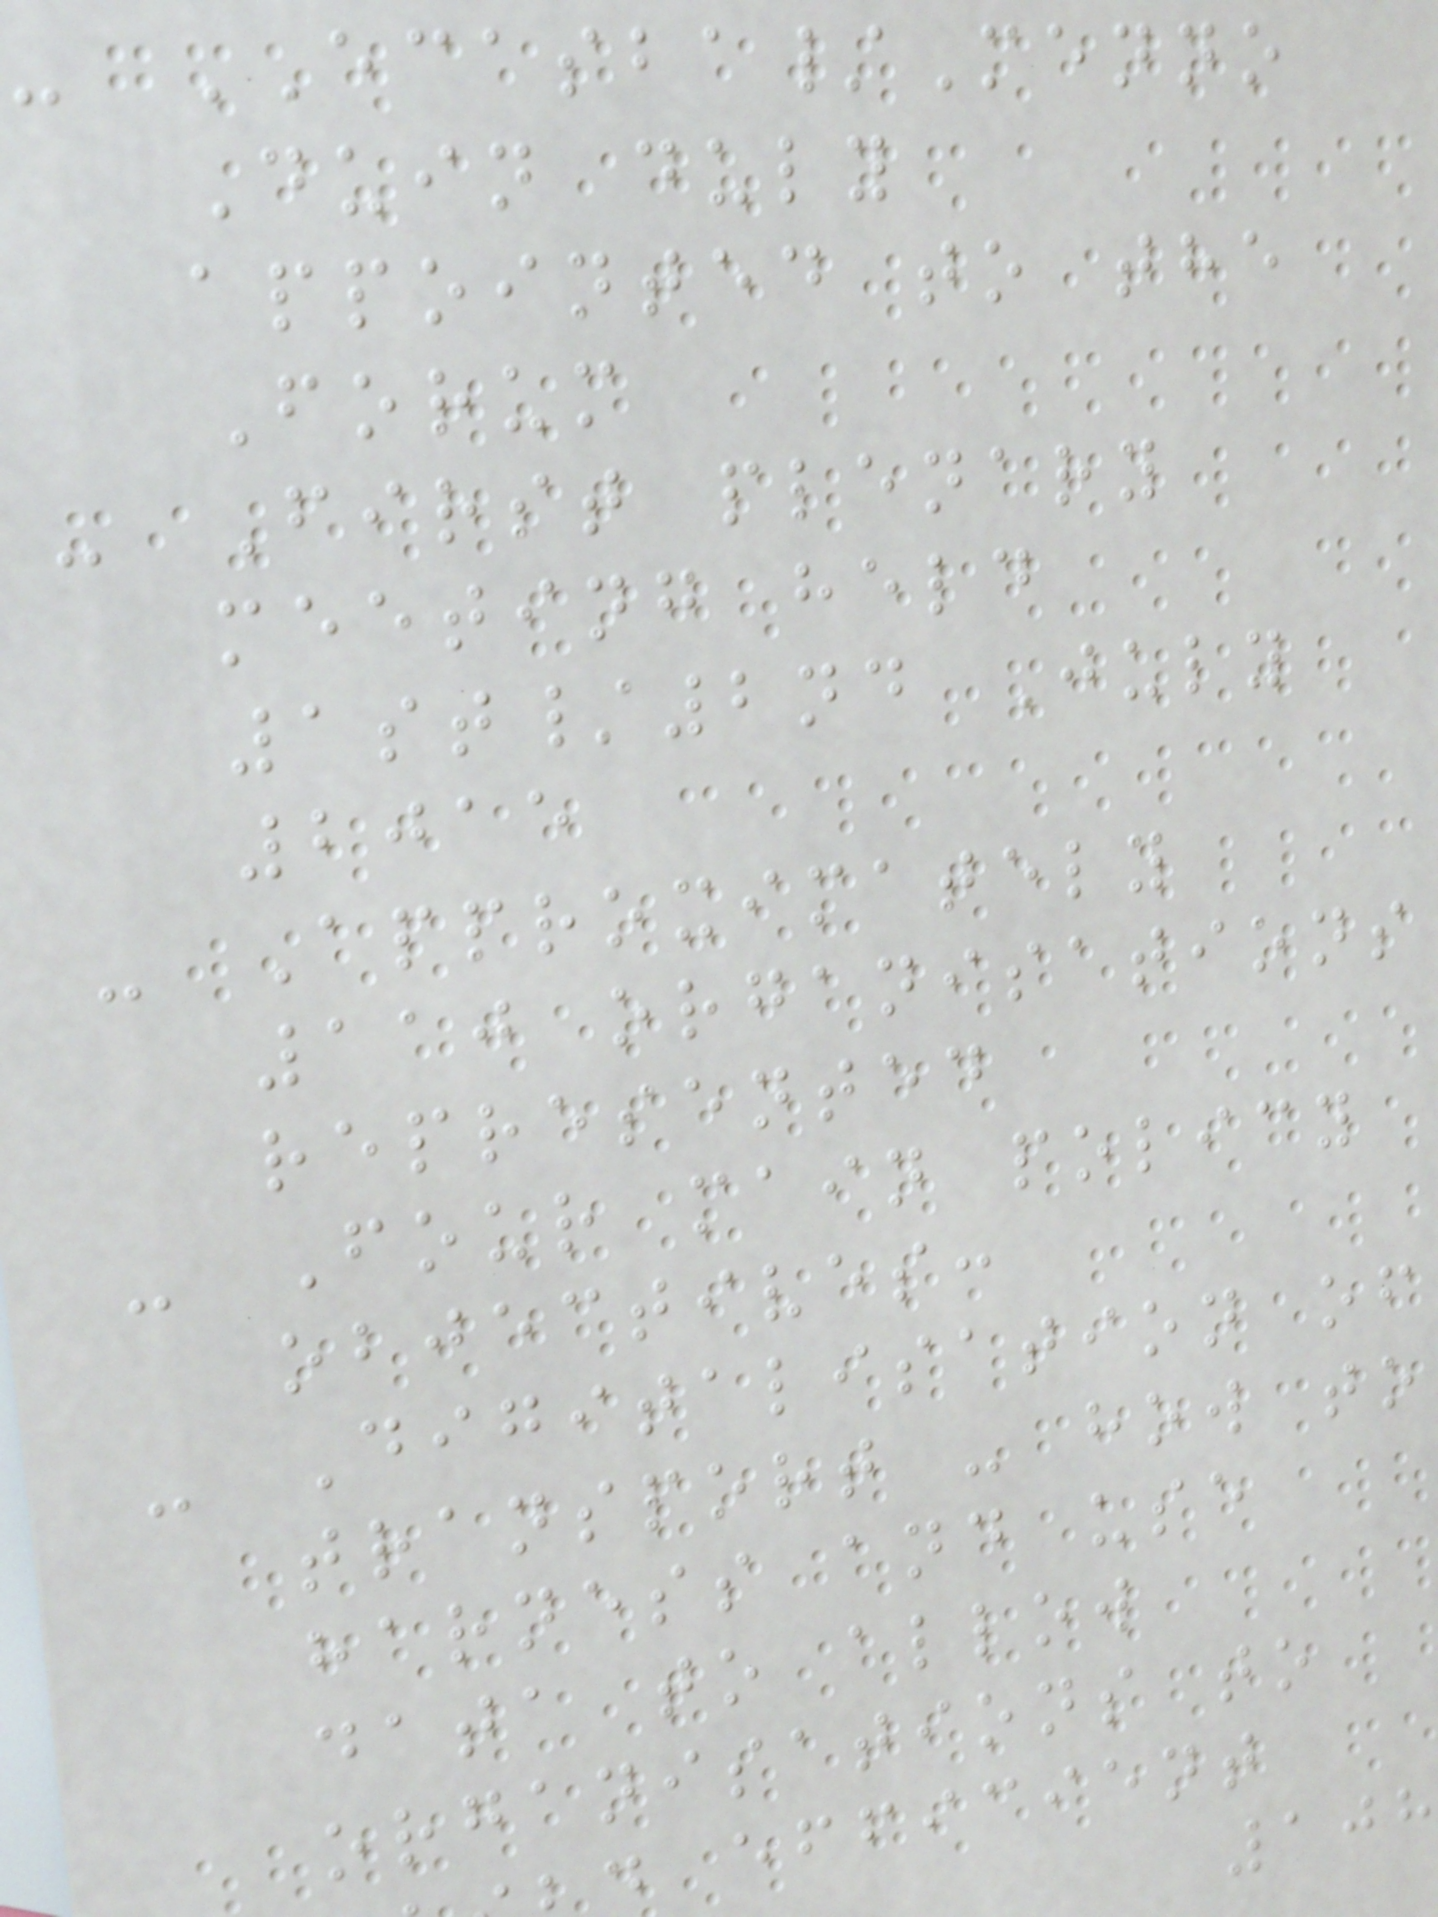- ECASBA/Menno
Duin duly
appointed to the
Forum
- First plenary
meeting held
1st/2nd July
2015
- Approximately
110 organisations
represented
- Four main policy
objectives:
- Digitalisation of
transport - how to
harness and use
data to allow
organisations to
efficient
108
